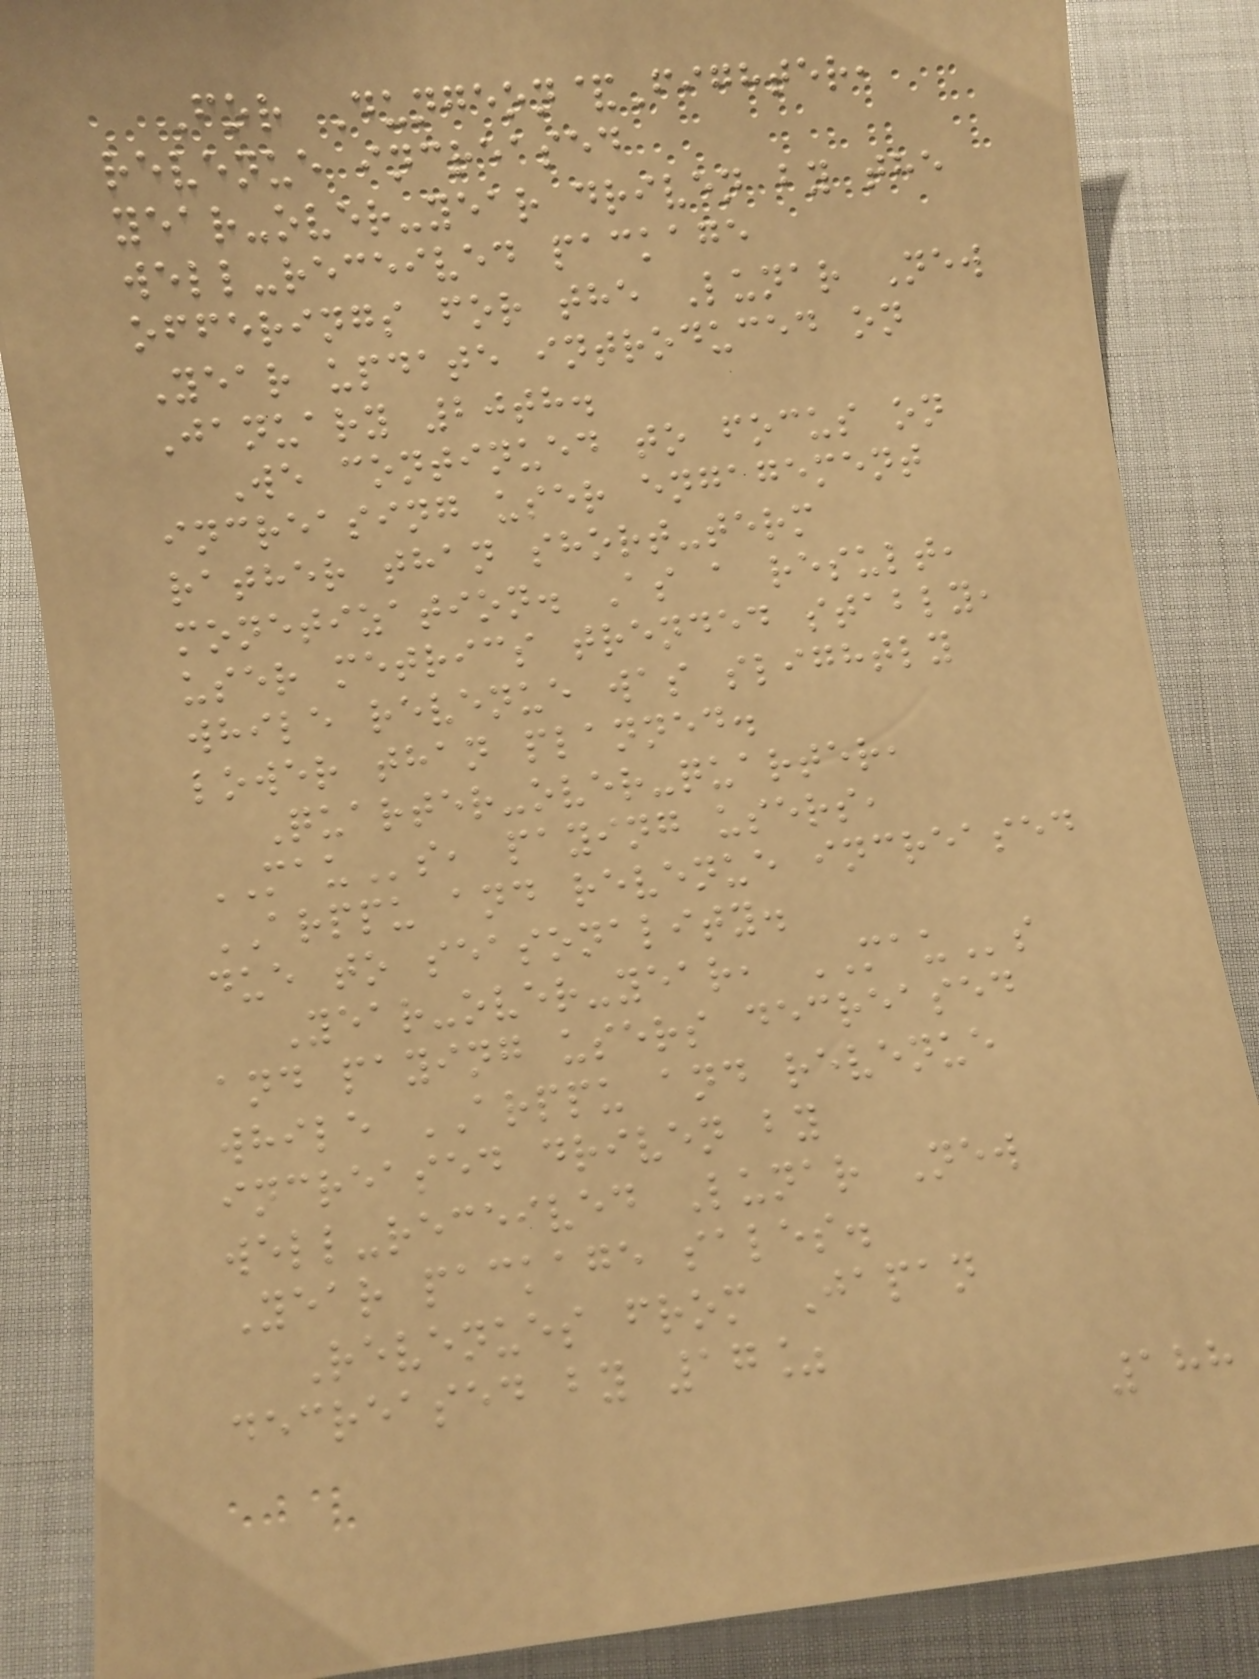For Dungeon&Fighter,
revenue increased
year-over-year driven by the
well-received package
offerings for the Lunar New
Year update introduced on
January 20th.
We continued to focus on
increasing user engagement
rather than short-term
monetization. As a result,
user metrics trended stably,
while revenue was slightly
lower than planned.
Quarter-over-quarter,
MAUs, paying users,
ARPPU and revenue increased
due to seasonality.
Year-over-year, MAUs
and paying users decreased
while ARPPU and revenue
increased driven by
well-received Lunar New
Year package sales.
Revenues from Japan
decreased by 17%
188
